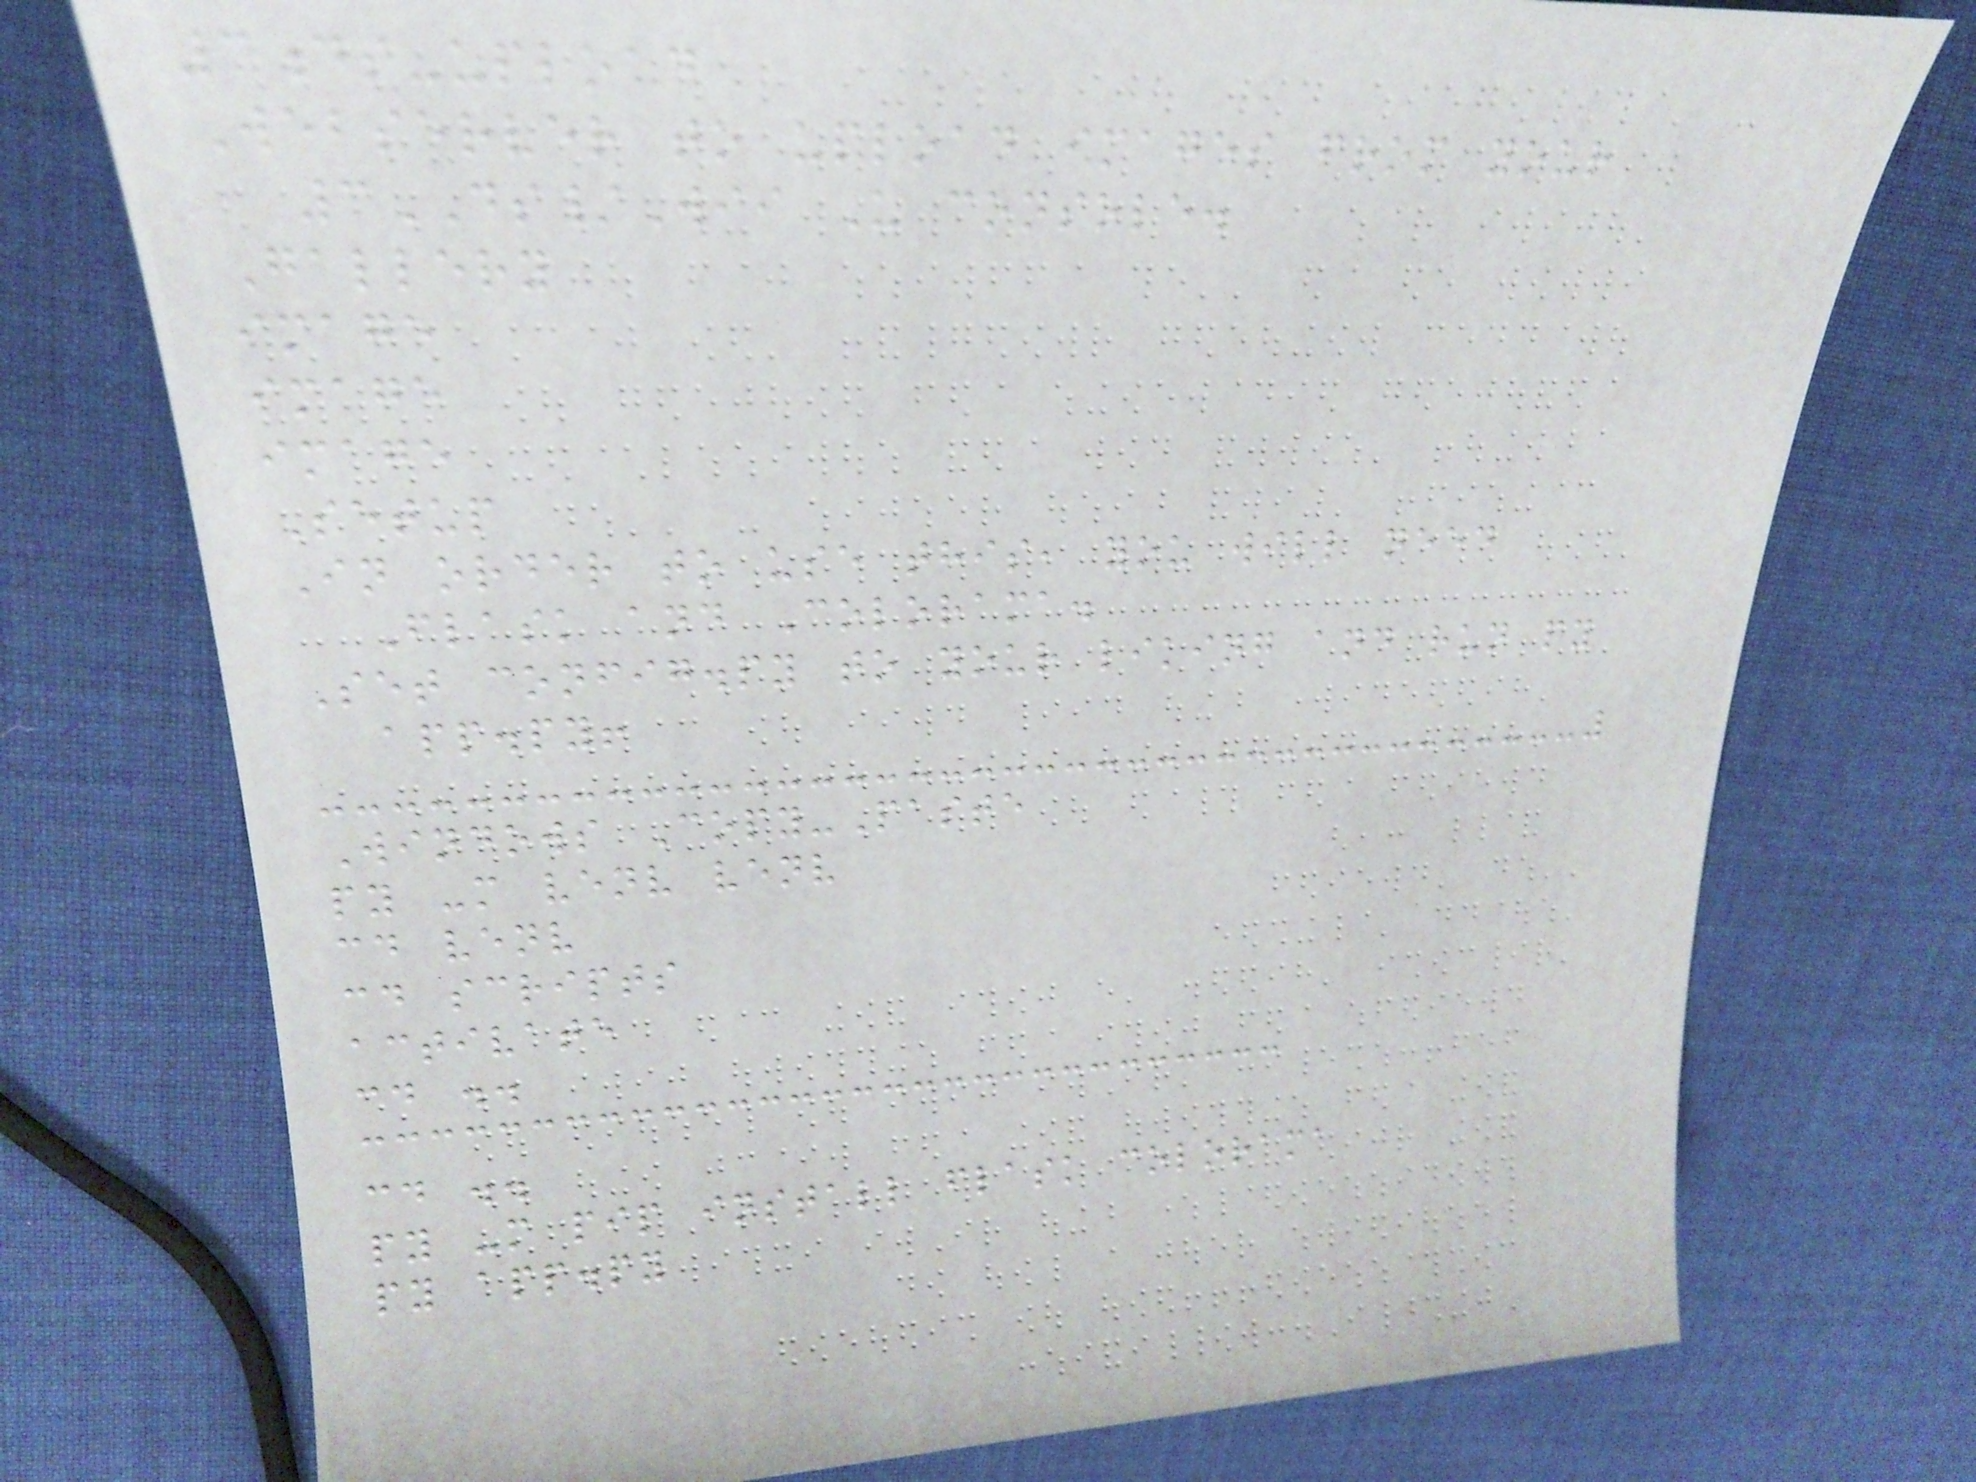3ds-upload
Webserver to upload images from your
3DS/Wii U console.
Gallery
image
image
image
Setup
In order to use this, you will need
Flask and Colorama.
Set config.py to your liking and run py
app.py!
Windows Copy-Paste
py -m venv venv
cd venv
cd scripts
activate
cd ..
cd ..
py -m pip install flask colorama
py app.py
